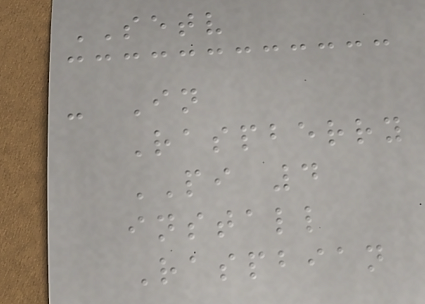SETV
- In
Raspberry
PI 4
install
Raspbian
